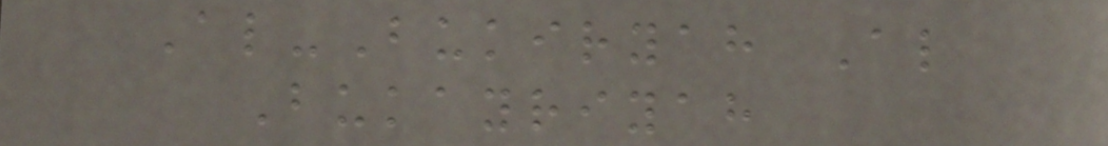Al-Bukiryah Al
Bukayriyah
